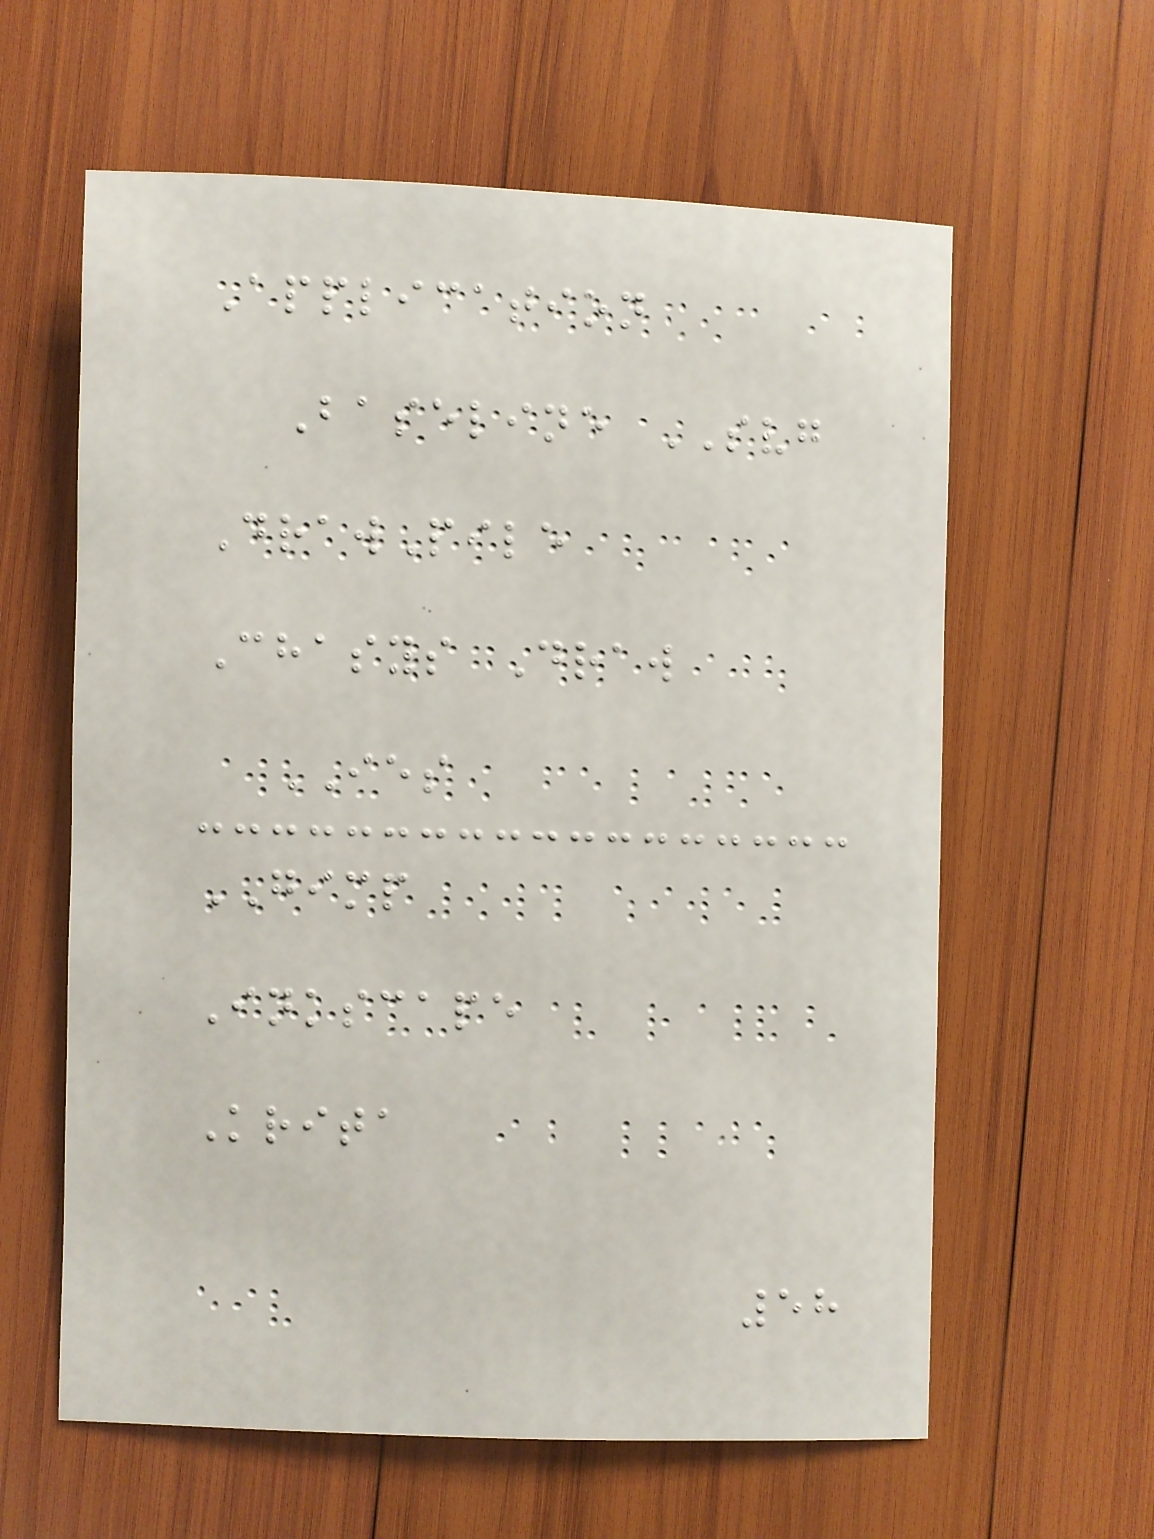Application
Baseline SVG
DrawPile
Chasys Draw
IES
GIMP
Inkscape
Krita
58
